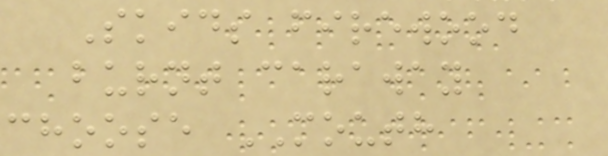Skids firewood
burnt caraway
choose MOUTH
